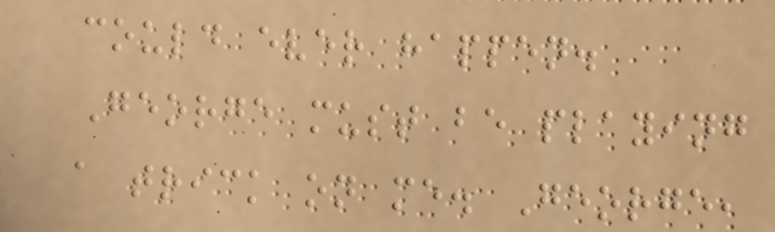could ever happen.
George must be playing
a trick on me. George,
